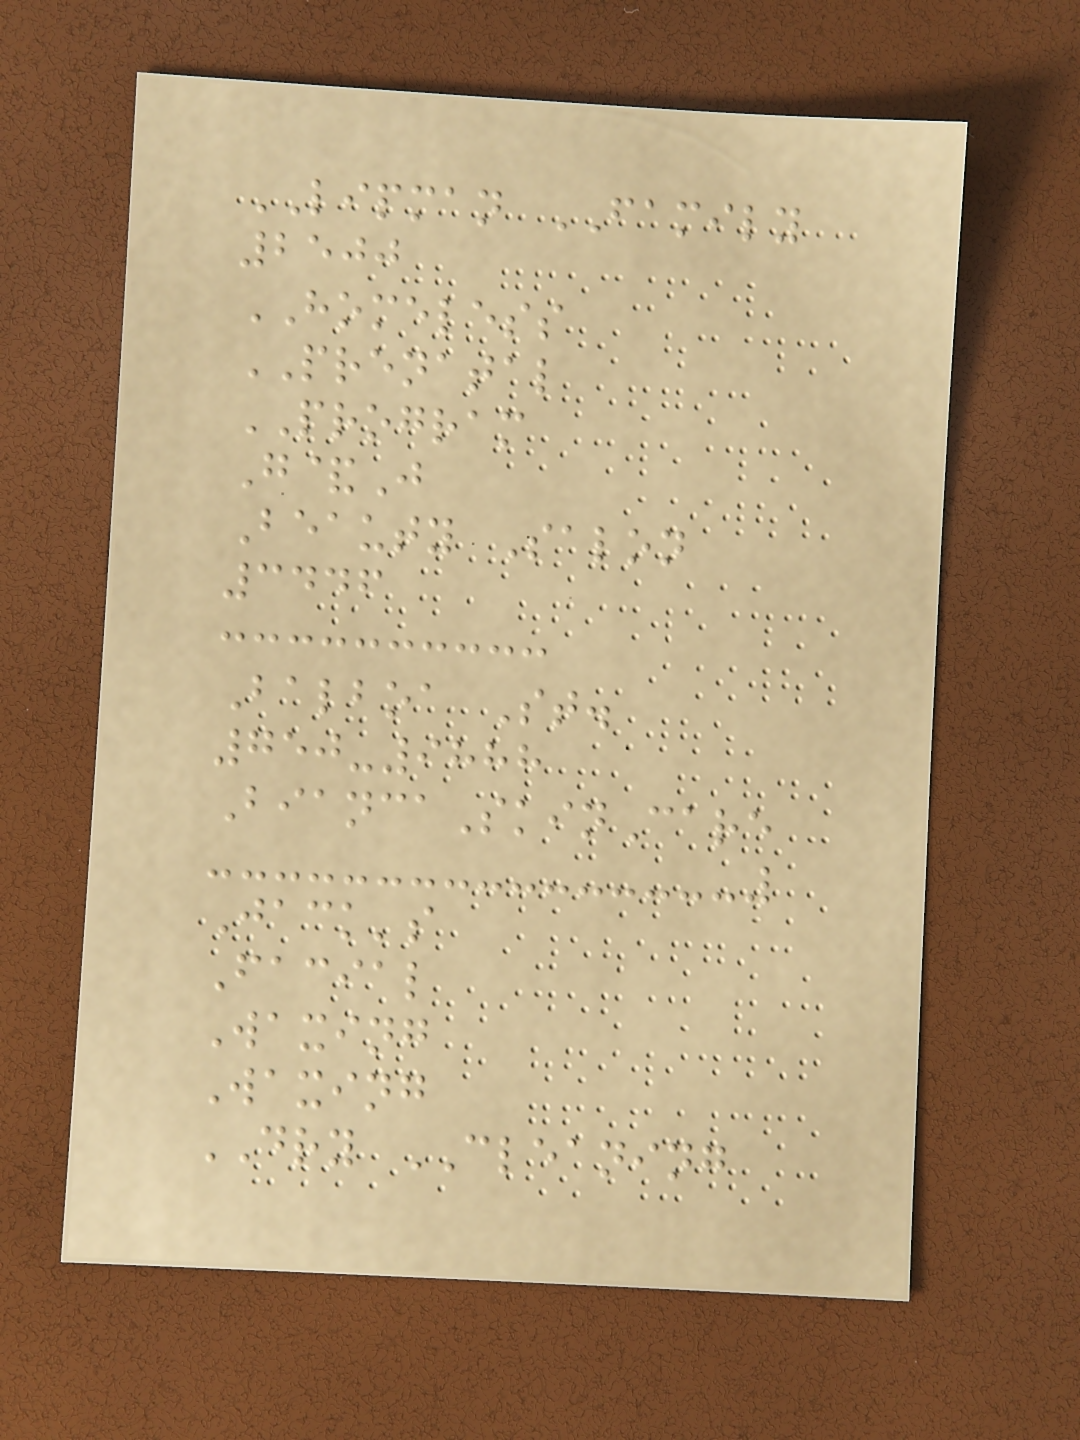LIPMAN FAMILY
2500
HOMELESS
PRENATAL
PROGRAM
G&J
Beauty Salon
3446
Balboa St.
750-9888
BiancaSkinCare
Jack's
Facial
Waxing
Waxing
DRY CLEANING
